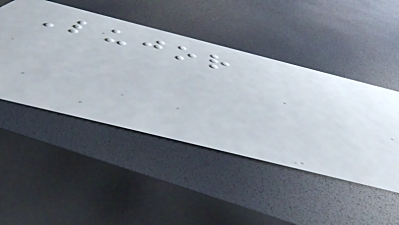Lujor
